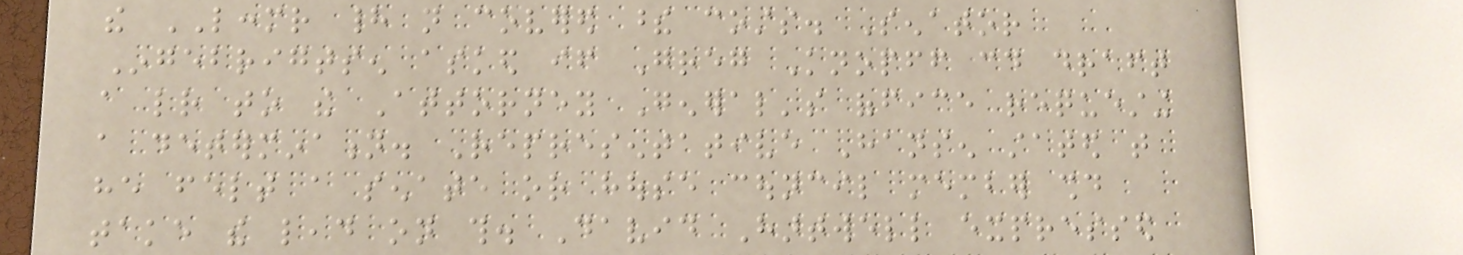the LCCMR had not covered these costs. Senator
Ingebrigtsen asked if Greg Knopff could draft
a letter to the Attorney General's office requesting
a determination. Representative Hansen stated that
he felt a senate or house council member should
take the lead on this. David Hartwell expressed
